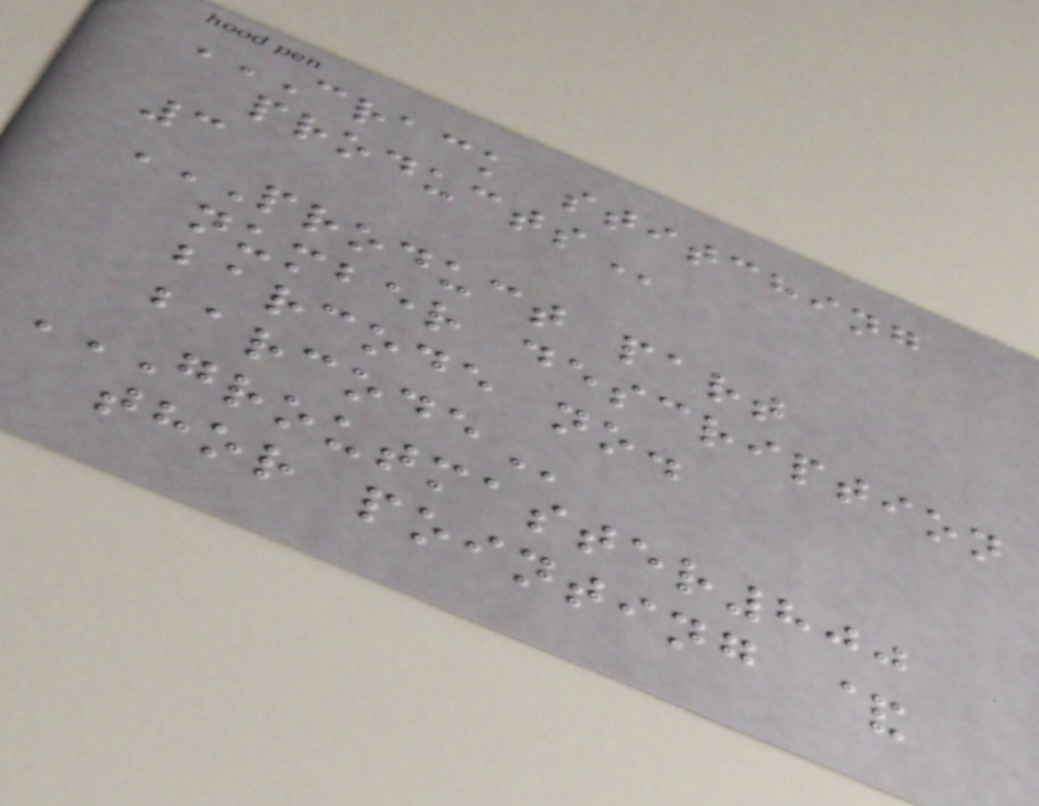CRACK STITCHING
PRODUCTS
3
PRODUCT PART
NUMBER DESCRIPTION
BARCODE NO.
BARCODE
GROUTMASTER800
THOR POINTING &
